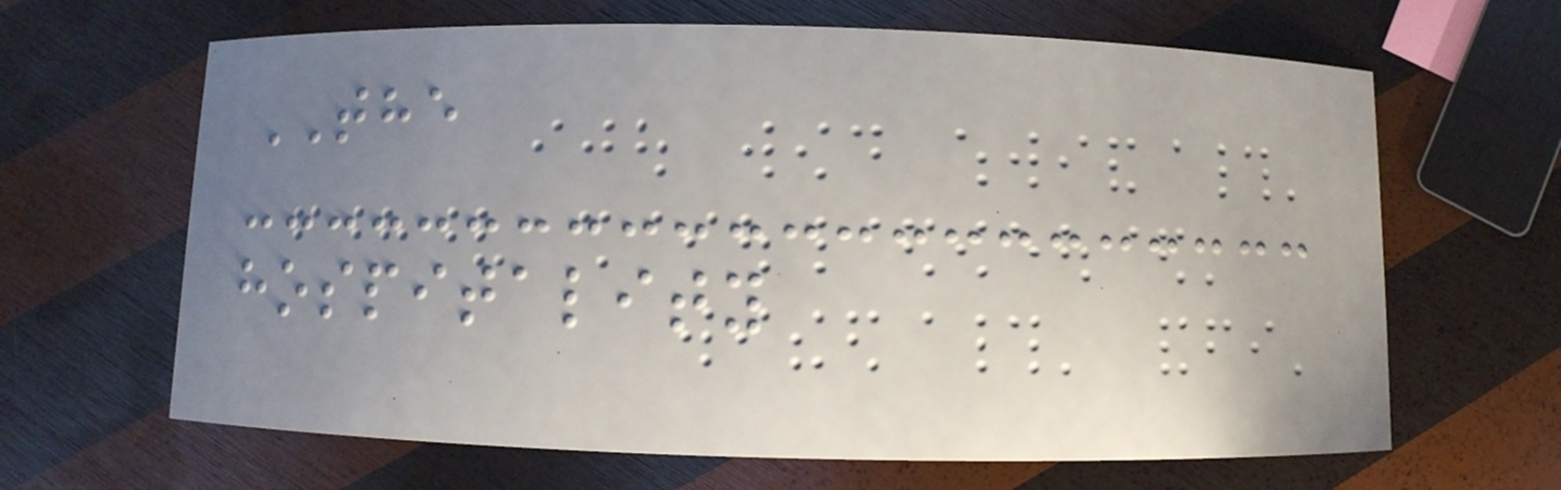THE
hospitality
